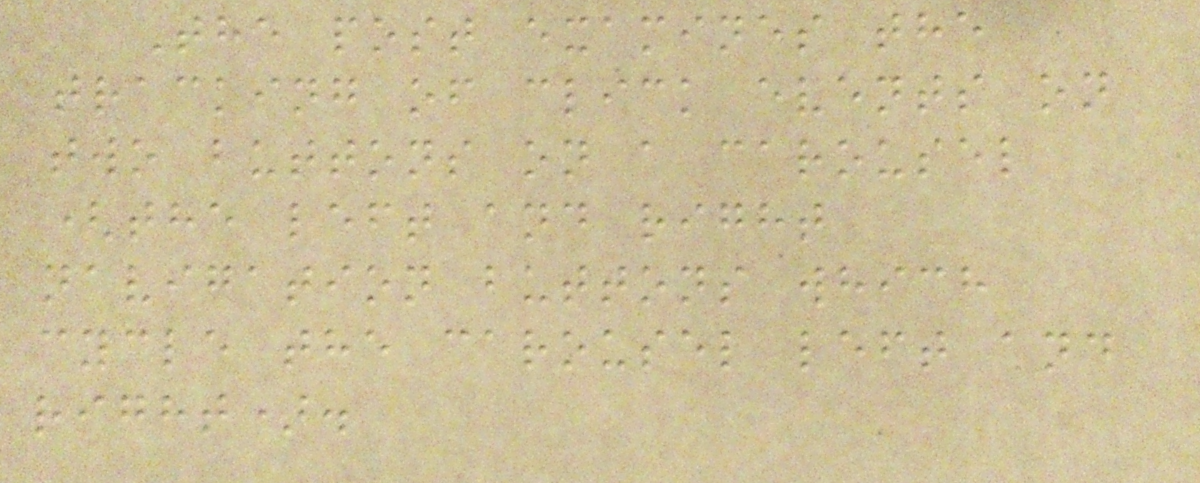The post examines the
tracking of click events on
two buttons on a carousel
(the left and right
navigation buttons which
cycle the carousel left and
right).
